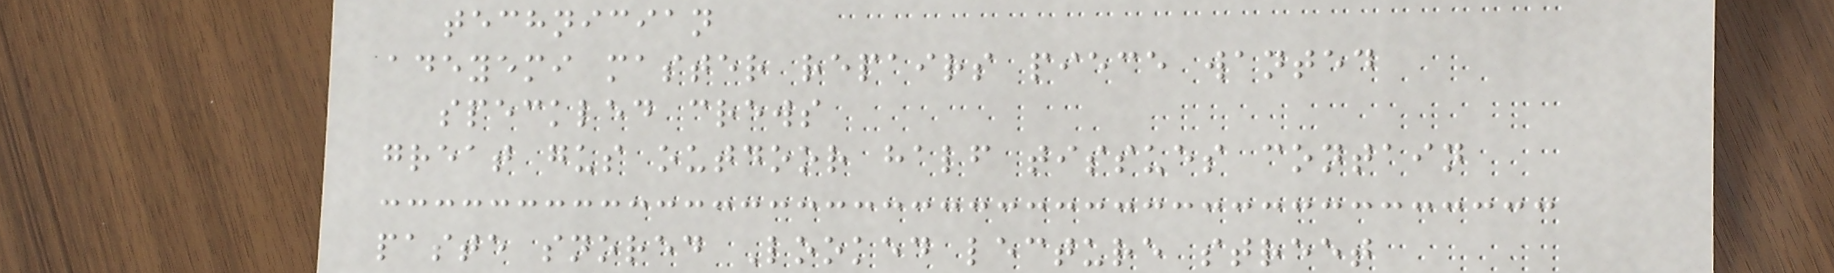technician
adeyemi master repairs piece wanted
speckled crews
great gus outdoor half tissues contain
paste snored Looked lecture street
